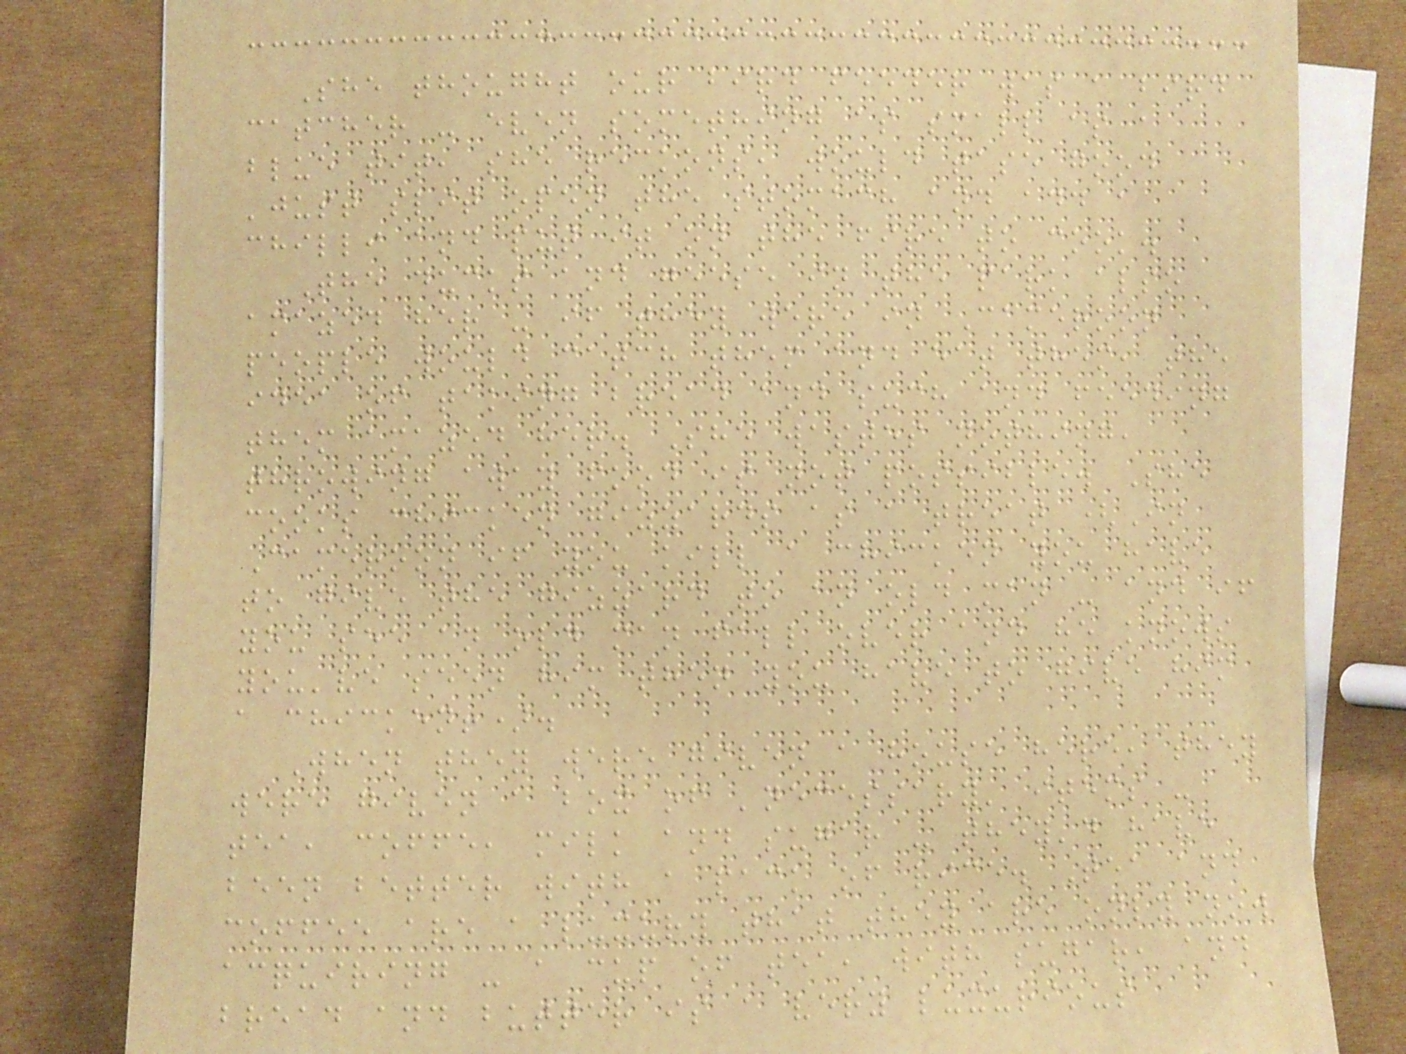She thought our bird feeder was a bird
catcher - even something as small as a
blue tit, she reckons, would tase good
'just slit open the stomach and add a
chilli and put it on the fire to cook.
The ducks and geese in the park also
amazed her - if they were in Cameroon
people would catch them and eat them, the
idea of taking bread and such and feeding
them amazed her. She wastes nothing,
throwing away food is not possible. She
cooks chicken gizzards as a treat (In
Cameroon if you kill a chicken you have
to give the gizzard to an old man - and if
you see an old man fall over and he knows
you've seen him then you have to give him
a chicken!).
When they were given a house here, they
were given a box of 'necessary' items -
tea, coffe, milk and sugar - they'd have
been better with a pack of rice. Tea and
coffee are a luxury that they are only now
acquiring - a cup of tea, with sugar, and
bread and butter is a very luxurious
